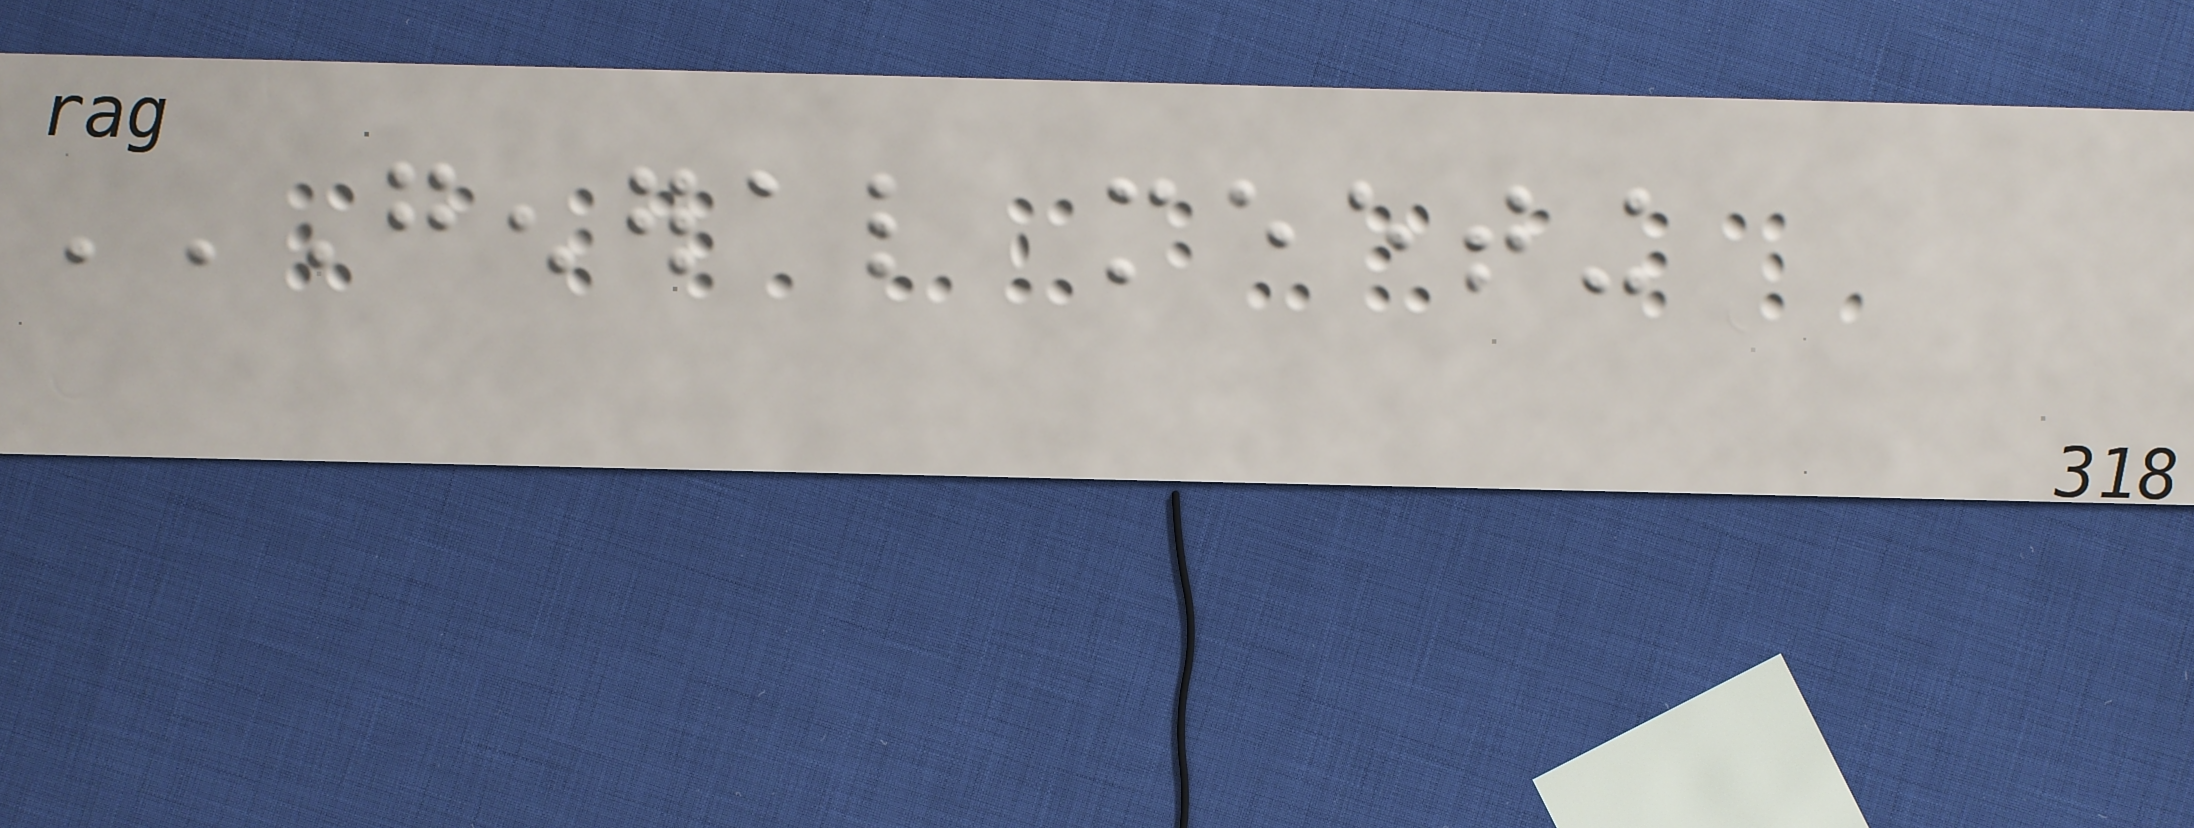GENERAL MEETING
